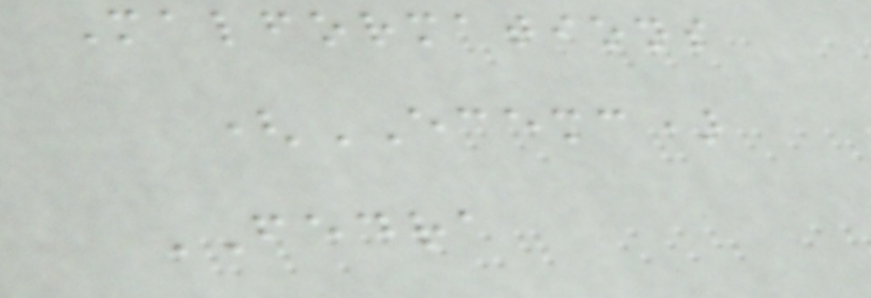Malformations
(ECEMC)
FEDRA
